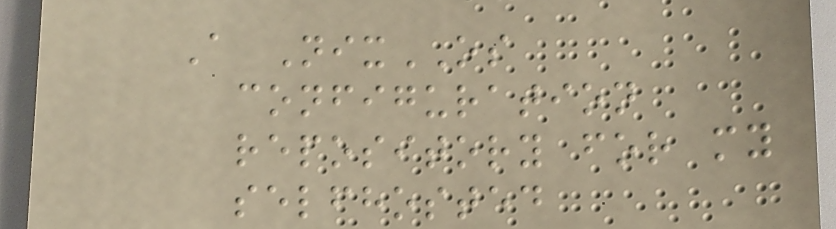A NixOS
configuration
repository for my
selfhosted
